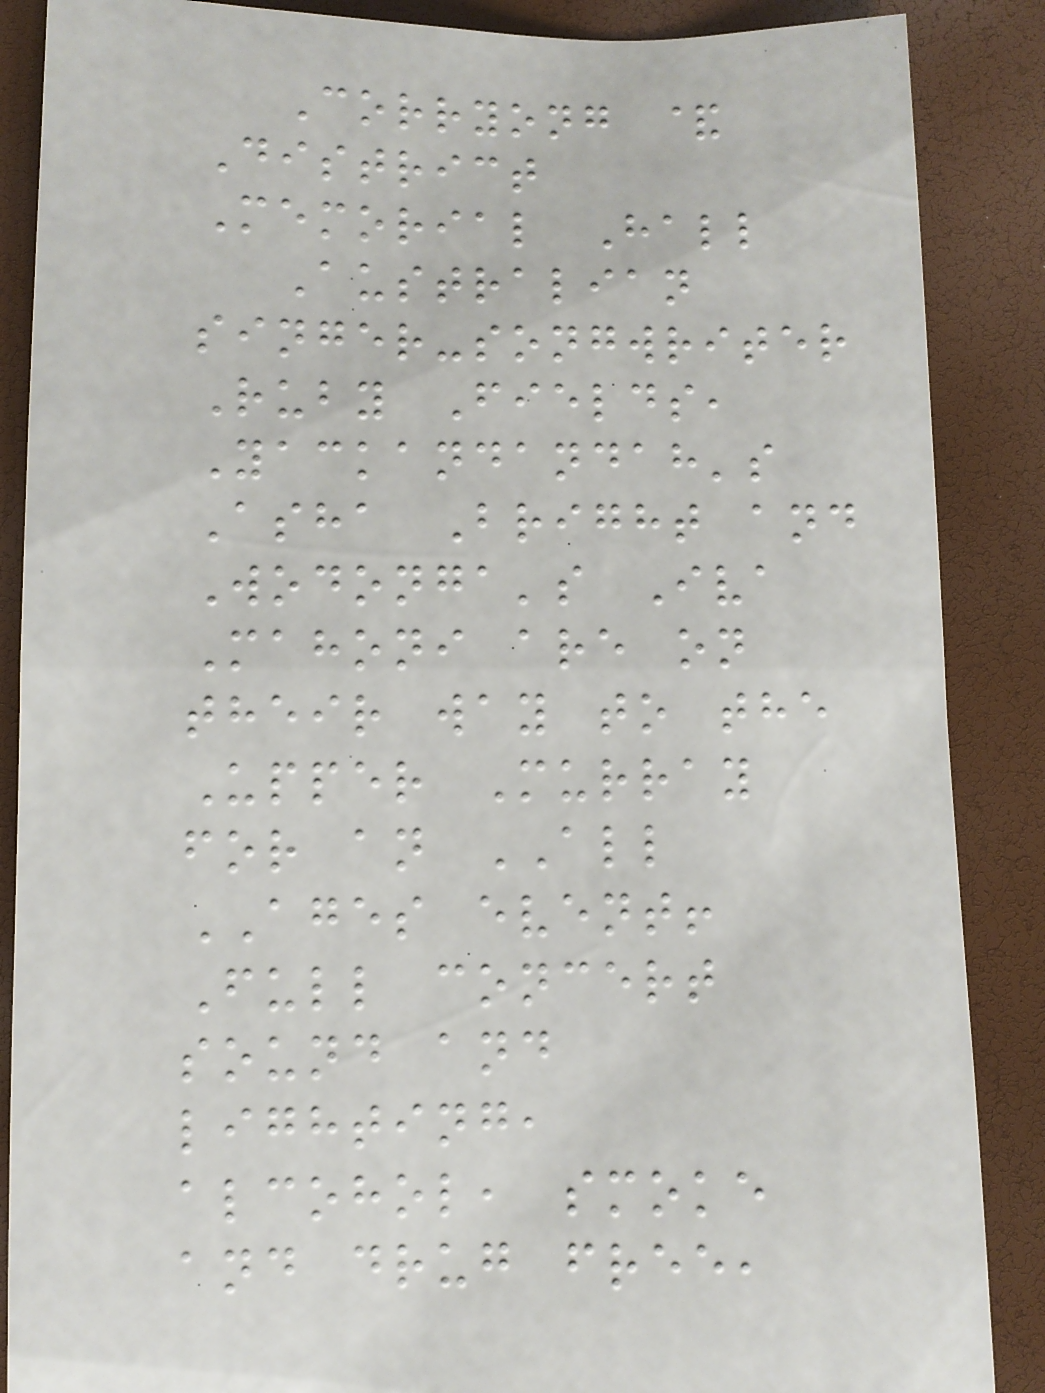Corryong &
District
Memorial Hall
Australian
singer-songwriter
Ruby Fields,
Yackandandah's
Asha Bright and
Wodonga's Iva
Mahoni are on
their way to the
Upper Murray
for an ALL
AGES event!
Full concert
sound and
lighting,
alcohol, smoke
and drug free,
